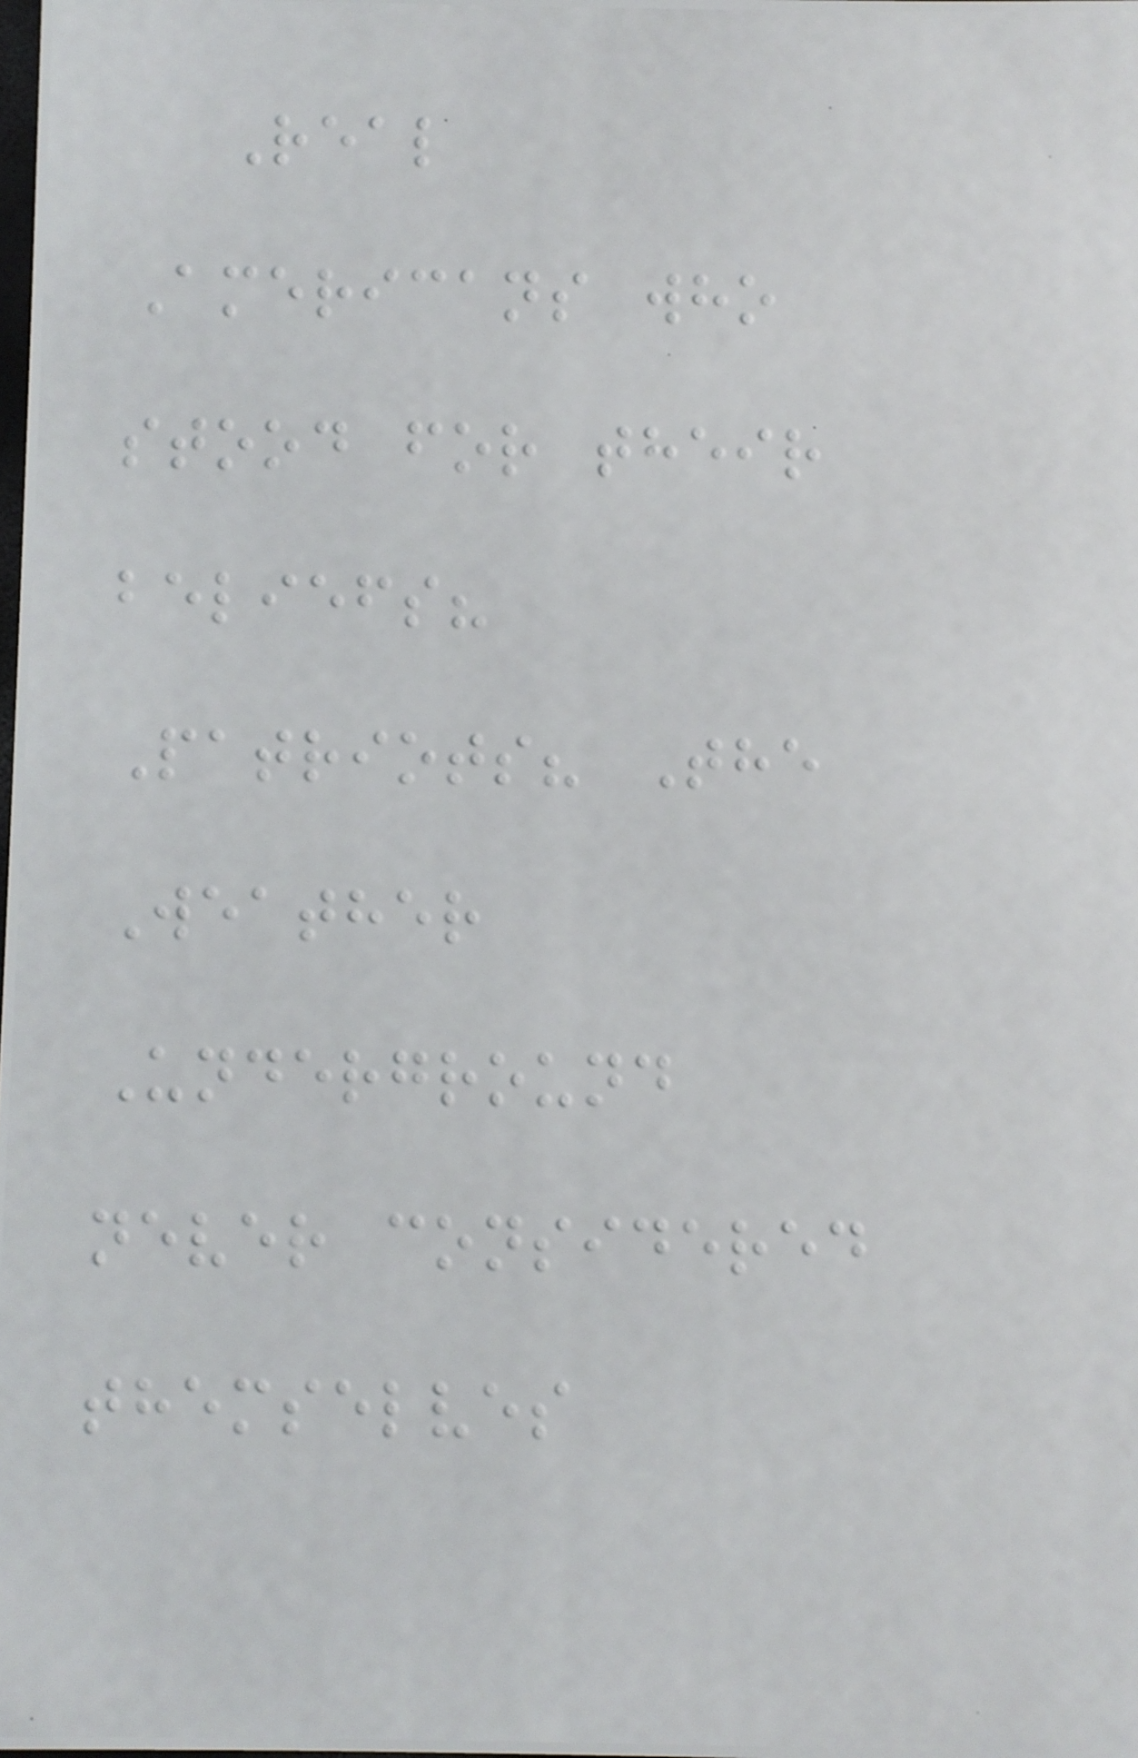Real
Americans who
stood for their
beliefs?
Patriots? The
Weather
Underground
never considered
themselves
